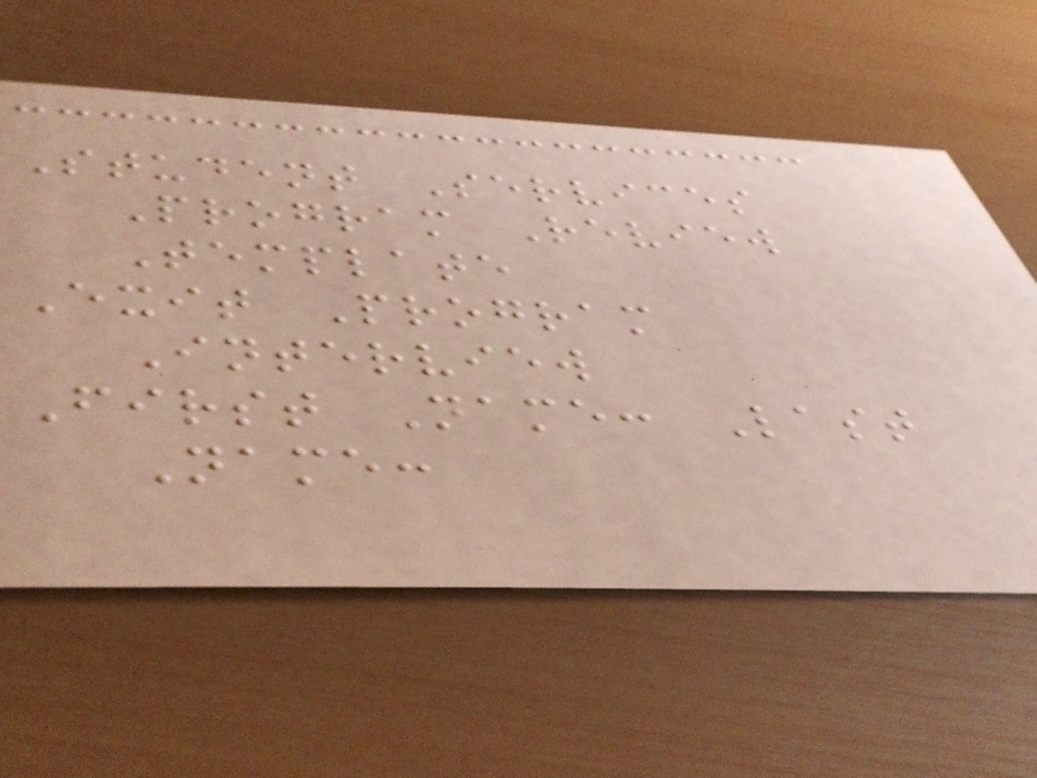Student Services
Program Review
Template
Exit Program
Interview
First Name: Last
Name:
